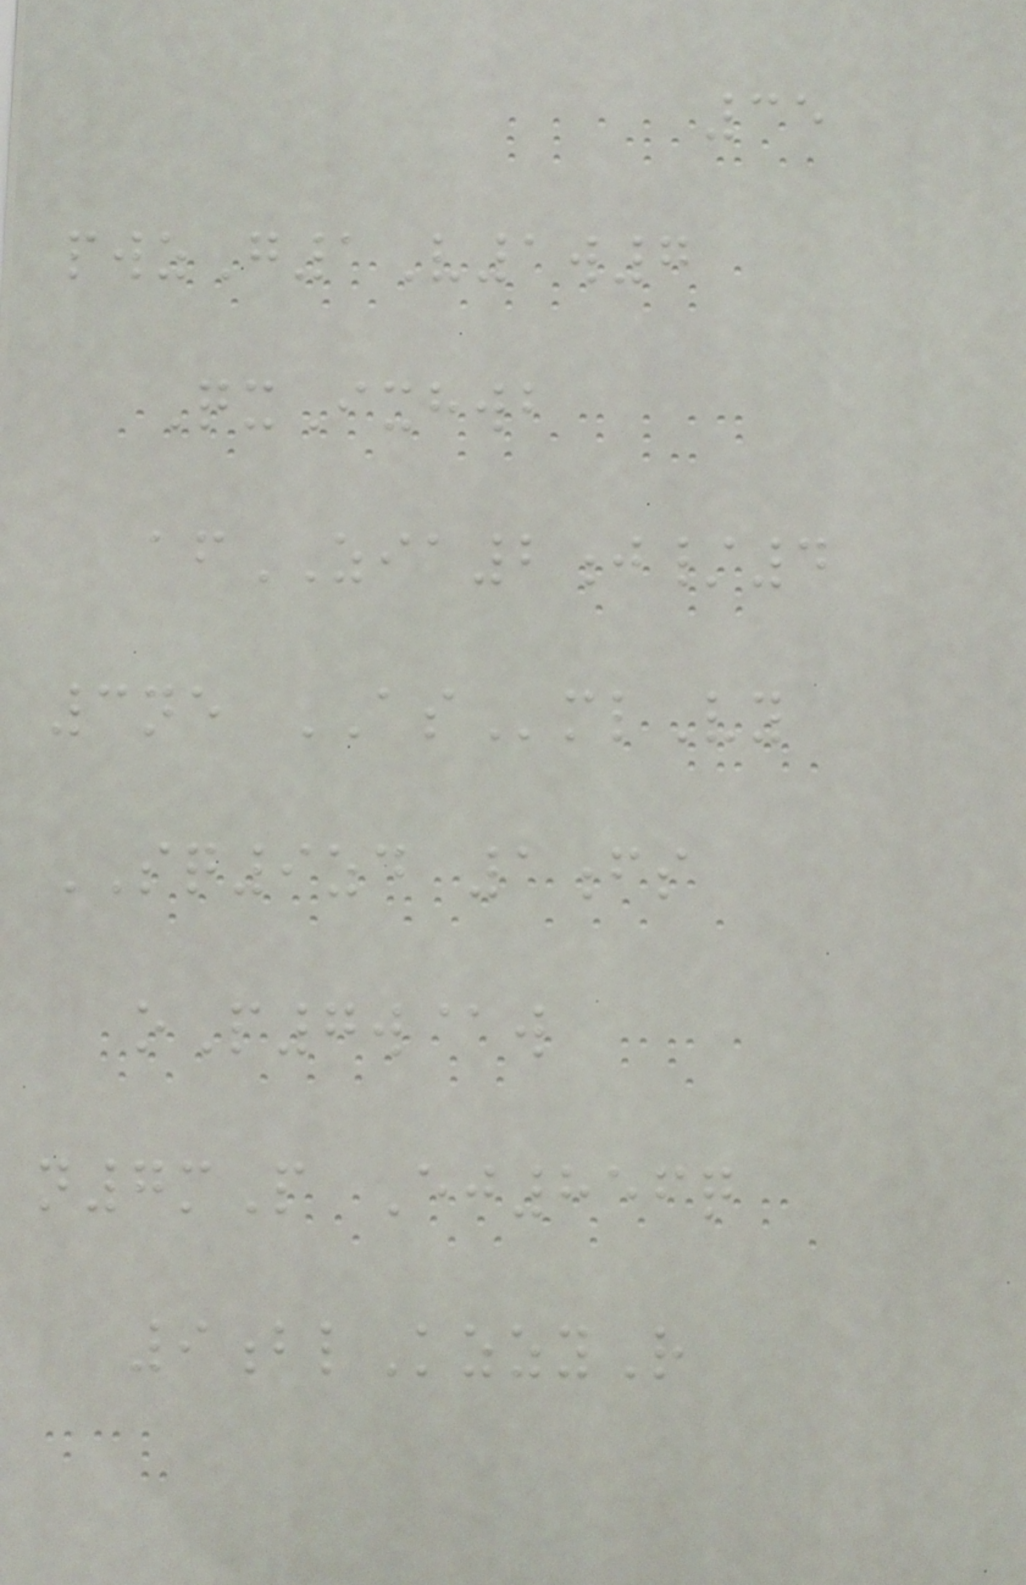35
pwzG1V1w7
QxIxhwb
afZIA2j/4
3ne ASmlVy
SQ9zd 1fs
oP7w@w
n7mP Ej856q
9blKzzyR
